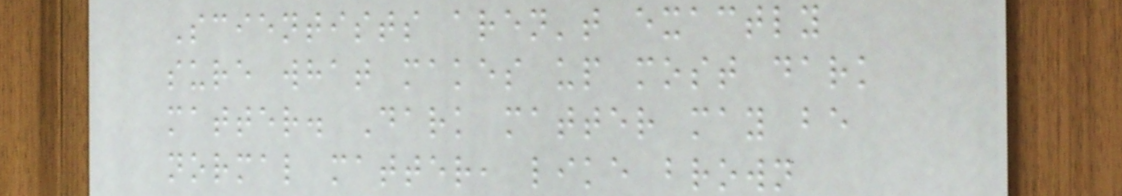Scientists aren't exactly
sure what makes up most dark
matter. Dark matter may be
normal matter, like brown
